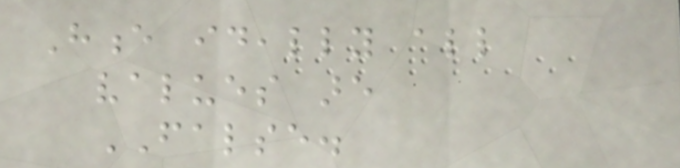Hence ideally all
values are
FALSE.
